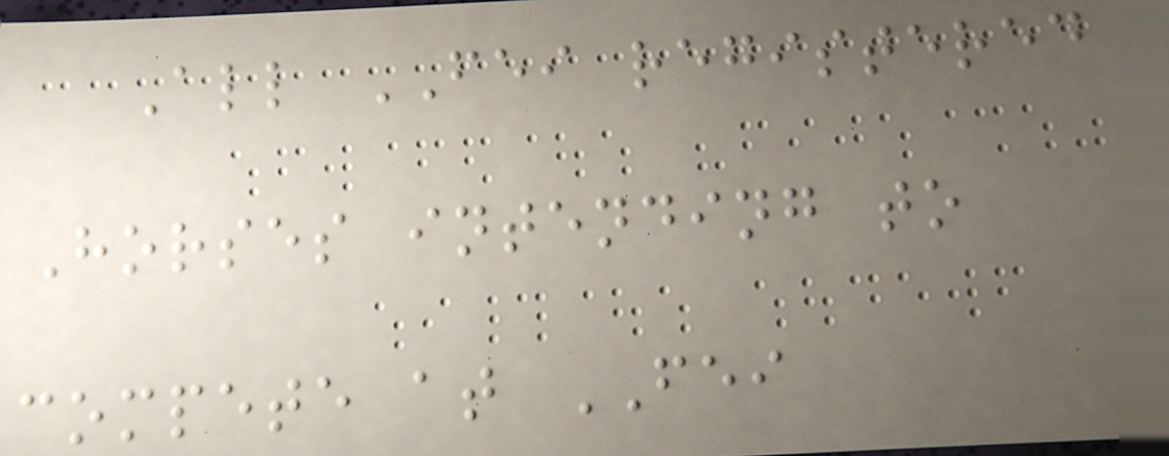All FEI registered
Horses intending to
compete at FEI
